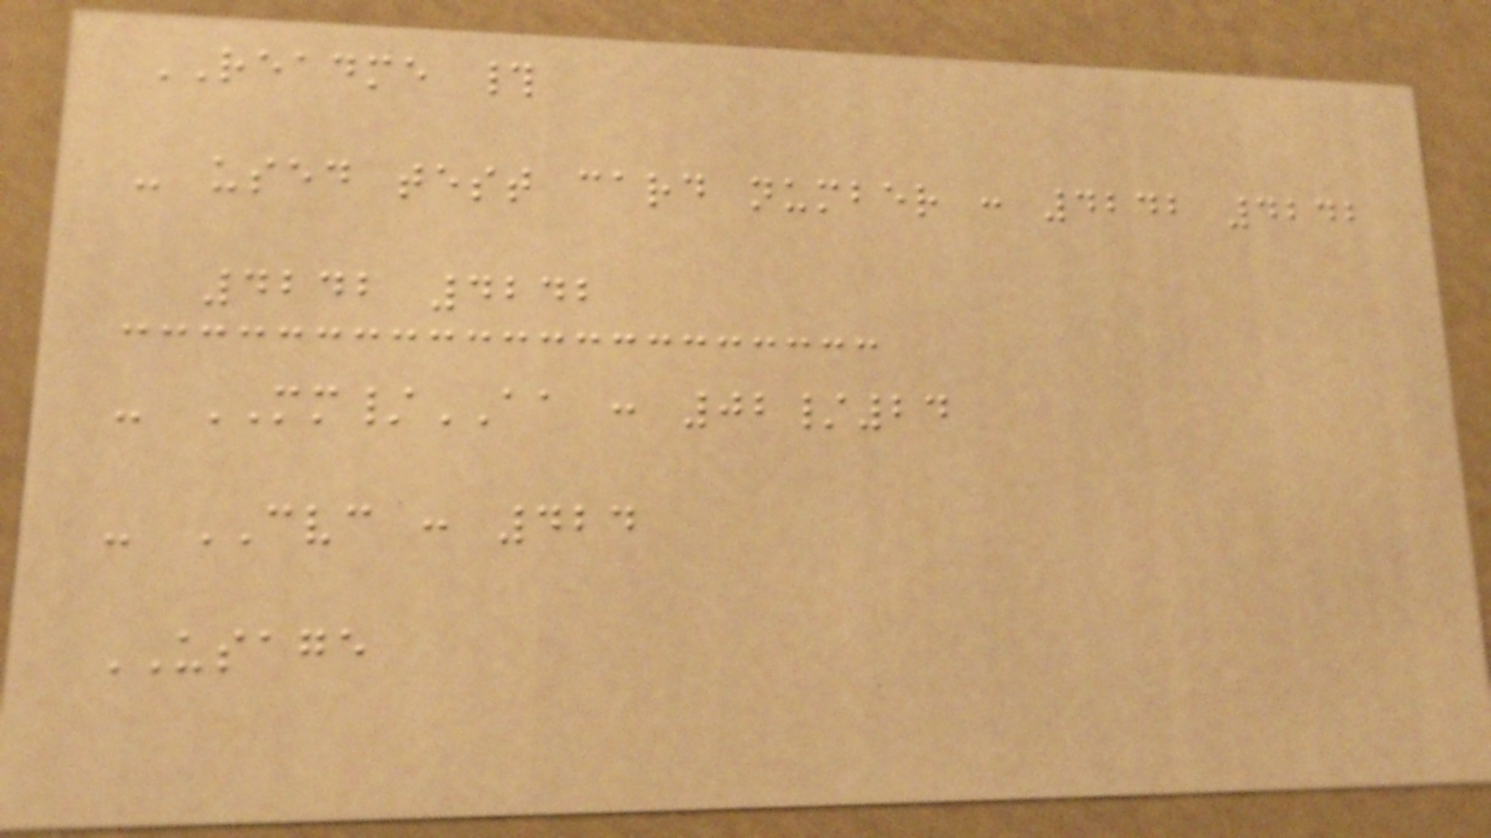README #
- used test card number : 4242 4242
4242 4242
- MM/AA : 02/24
- CVC : 424
USAGE
